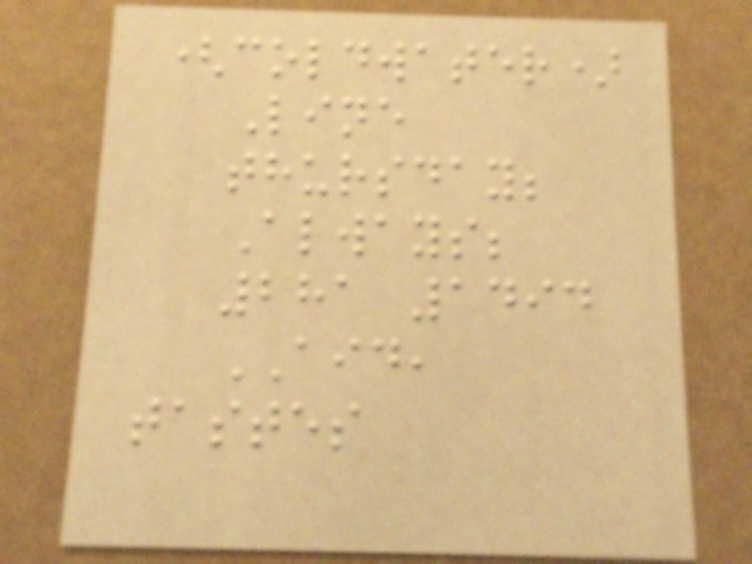(coldwater)
Line
thursday;
Always;
281 1494
AID,
tastes
